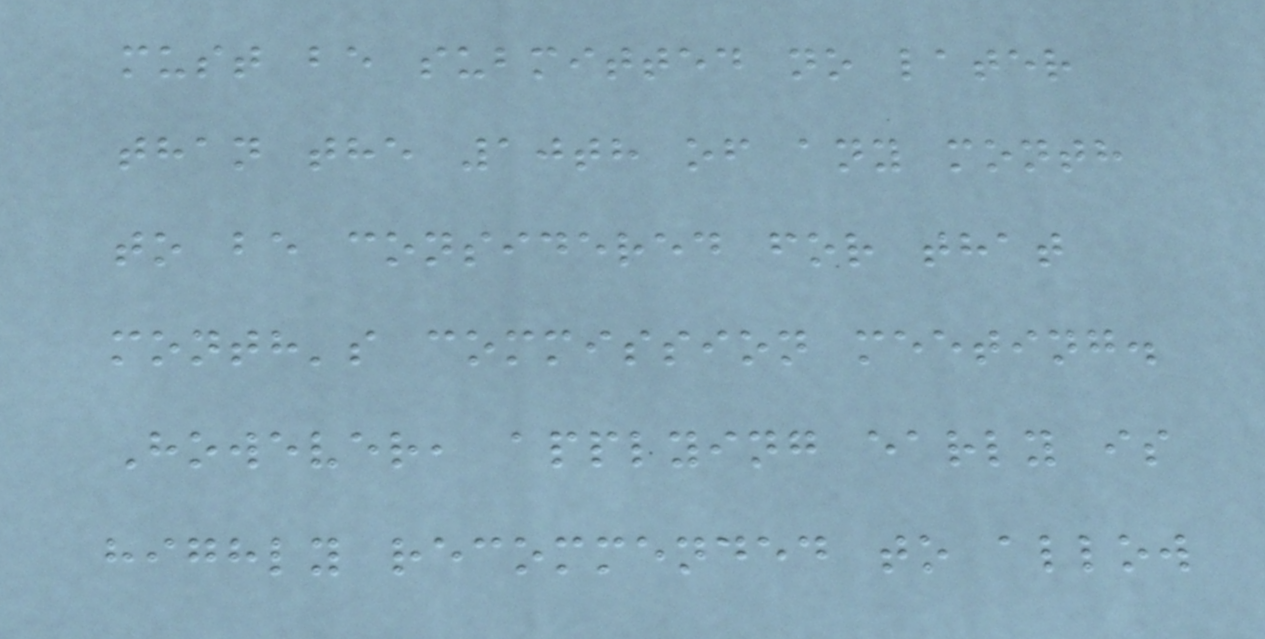must be submitted no later
than the 10th of any month
to be considered for that
month's commission meeting.
However, applying early is
highly recommended to allow
